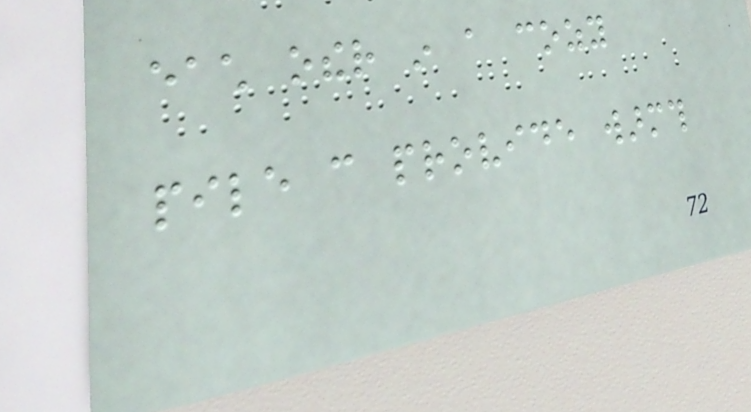each other in a cozy
pile can provide warmth
